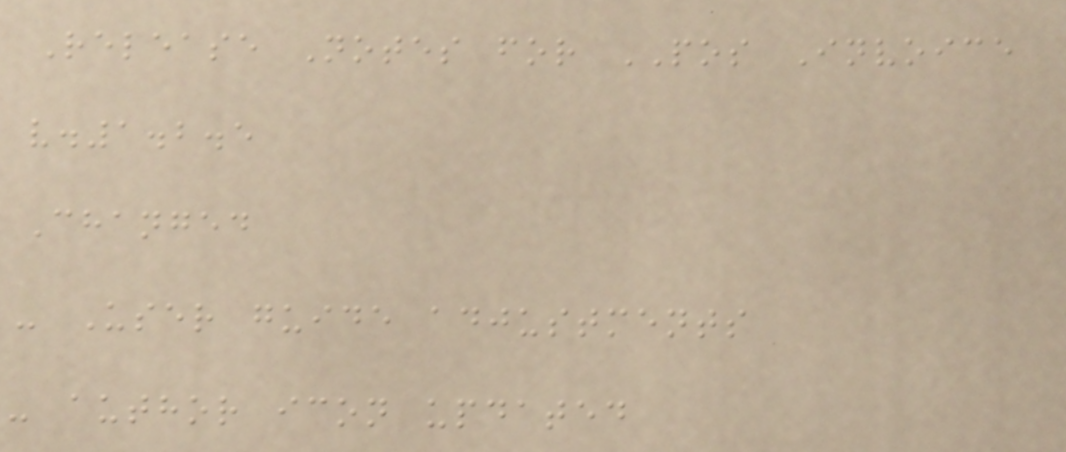Release Notes for POS Invoice
v.1.2.5
Changed
- User guide adjustments
- author icon updated
